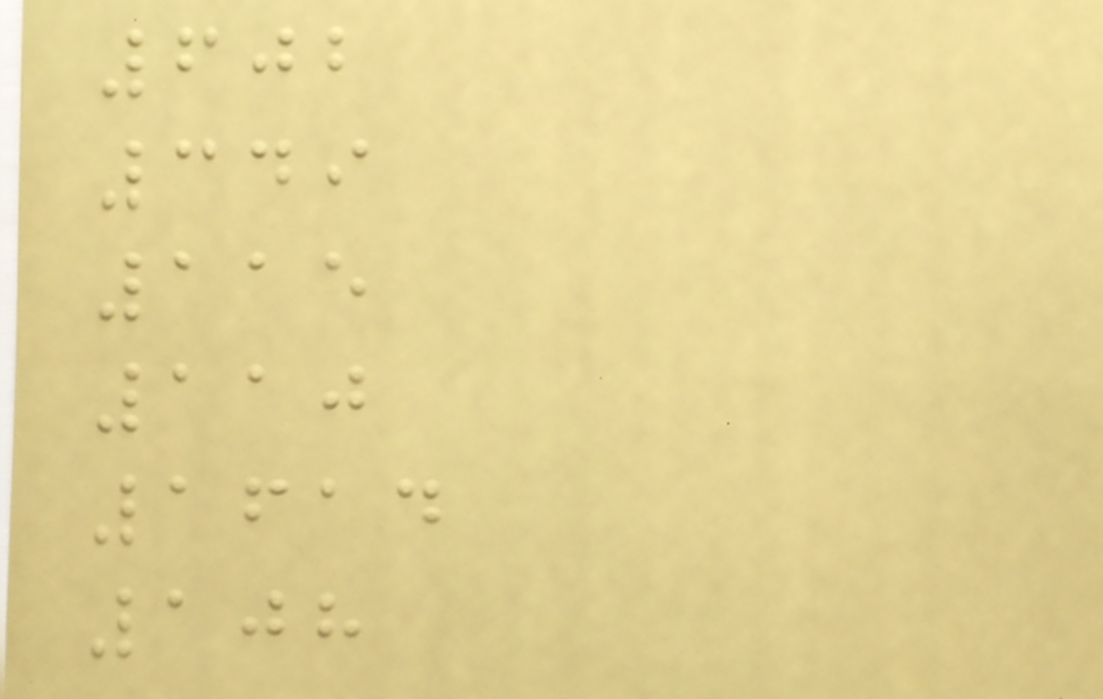602
349
115
110
1614
108
